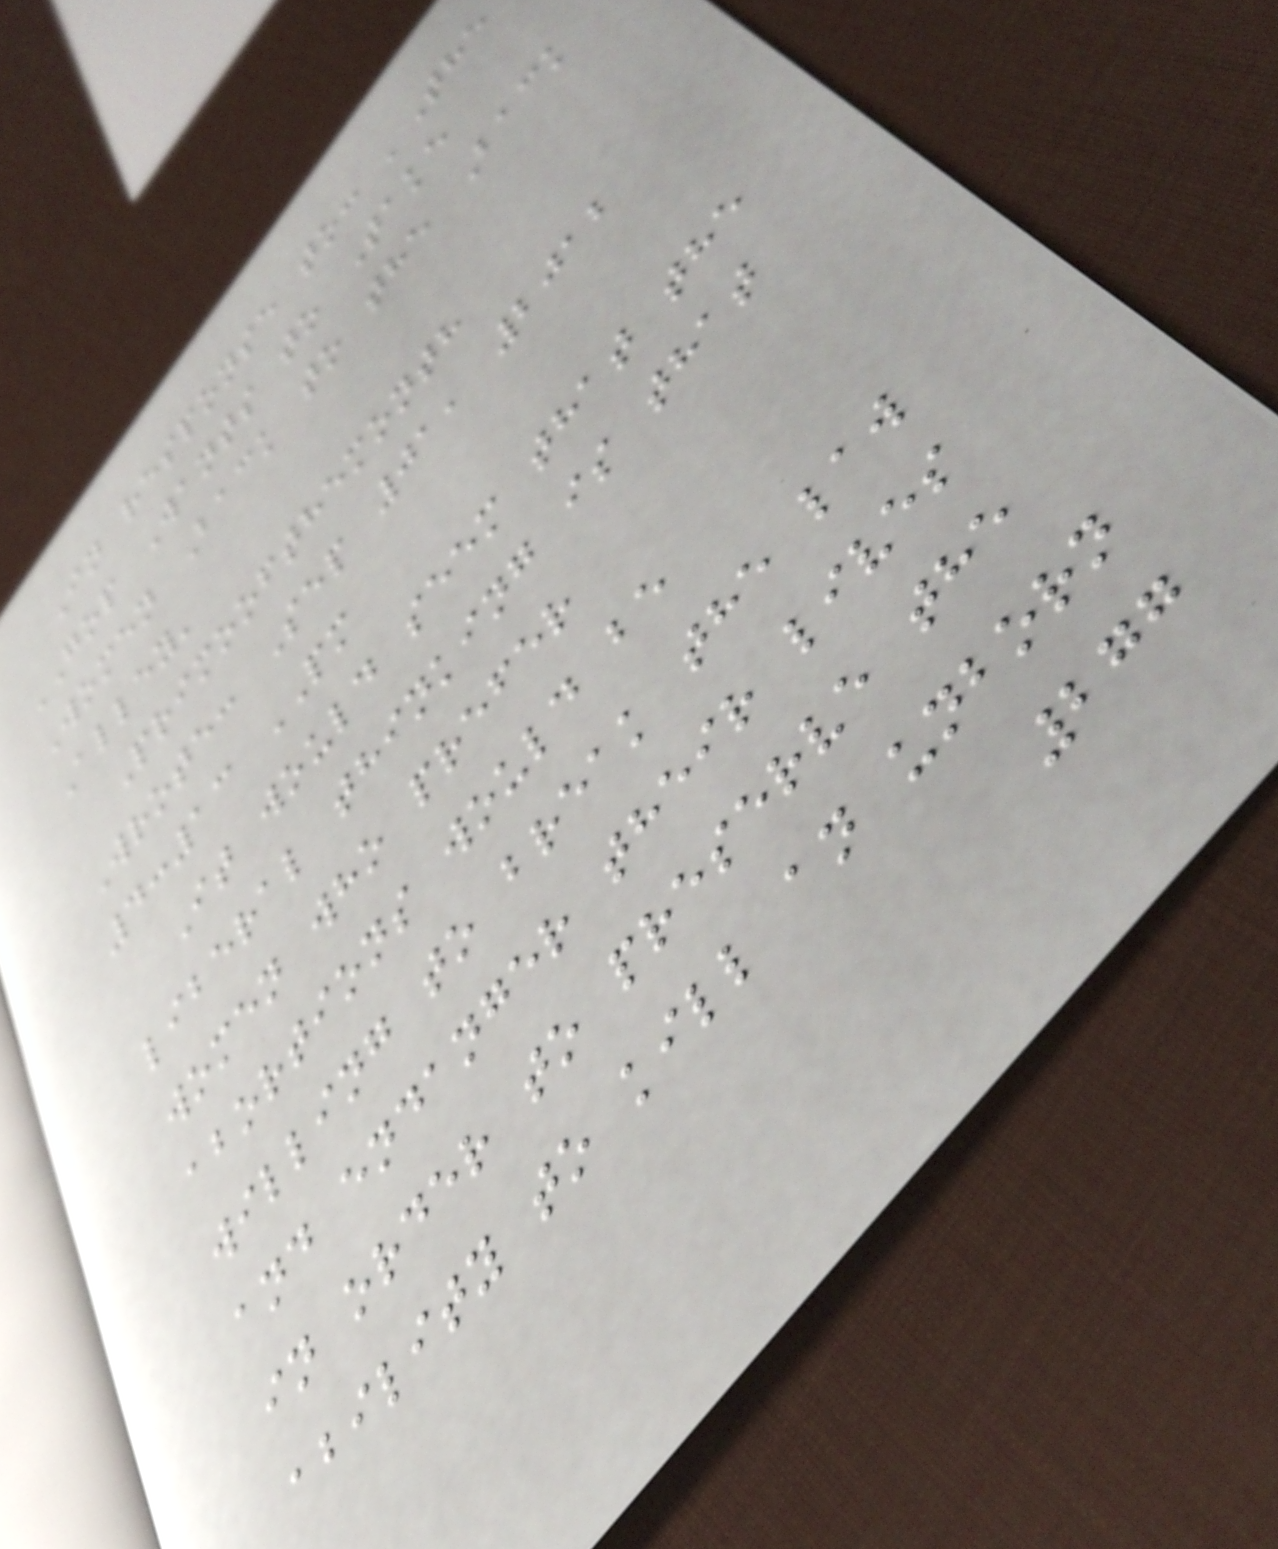In response to: 'The
GOP Wants to Take
Women Back to the Back
Alley'
Primoofthemonth
Wrote: Sep 01, 2012
4:13 PM
It would seem that the
liberal thinking is that
women who prefer
abortions would be
willing to break the law
and endanger their lives
in order to preserve the
ability to kill an unborn
277
